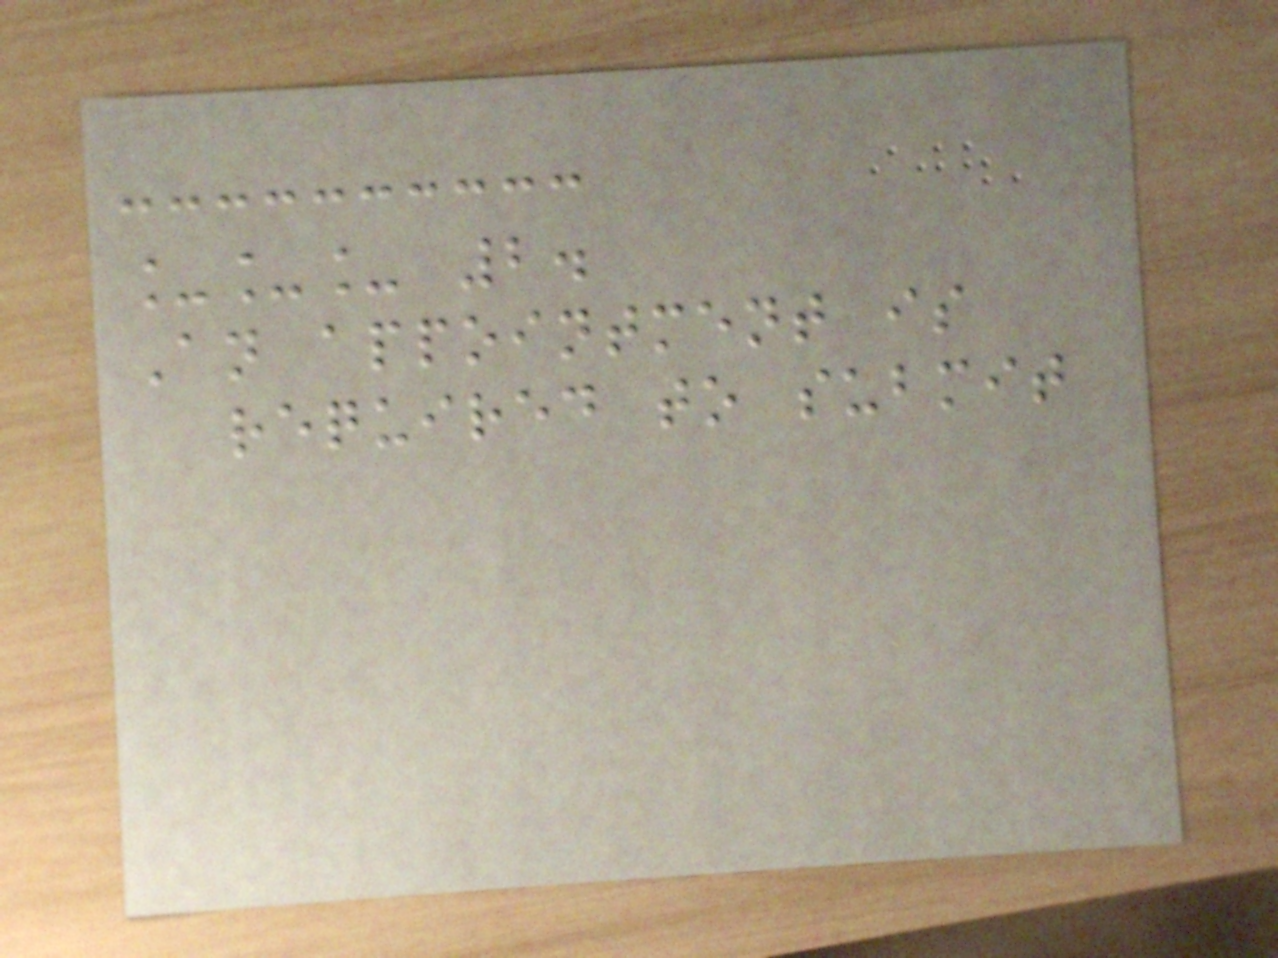___ 2.
An appointment is
required to submit
